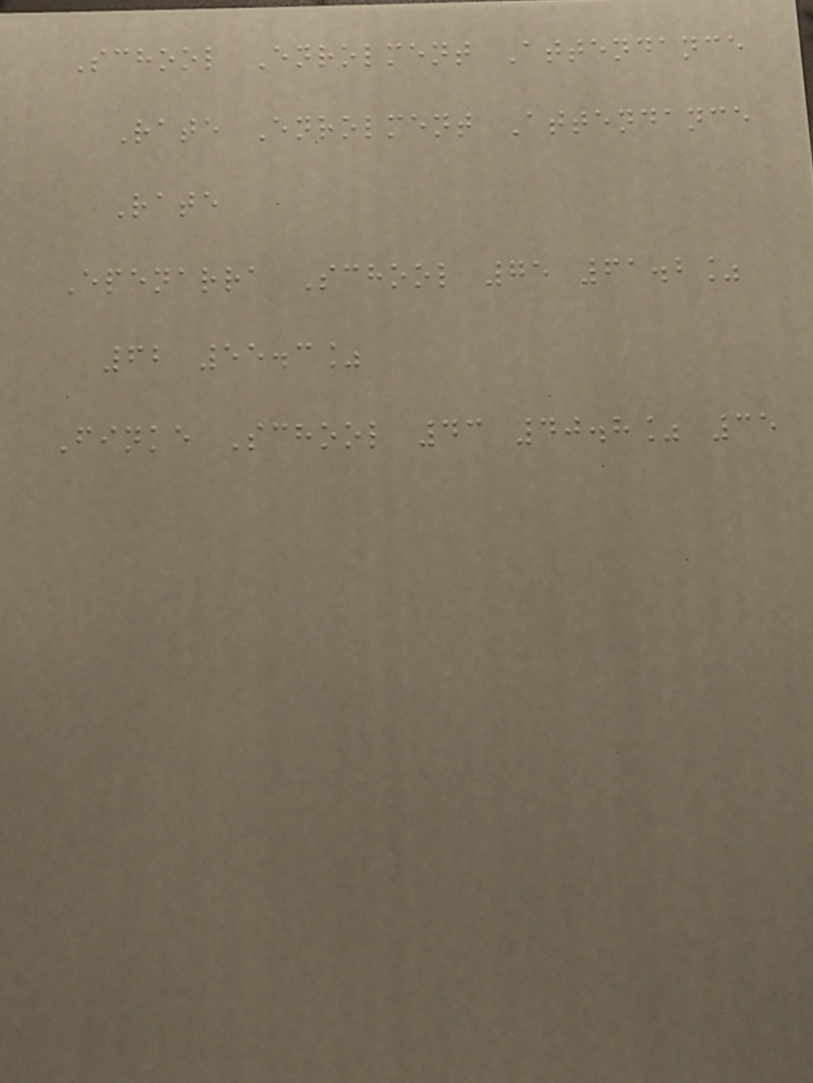School Enrolment Attendance
Rate Enrolment Attendance
Rate
Epenarra School 75 61.2%
62 55.3%
Finke School 43 40.8% 35
